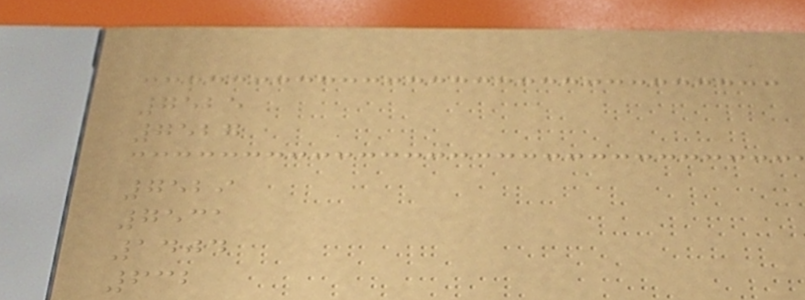7525
7527
7529
7531
1404
632
